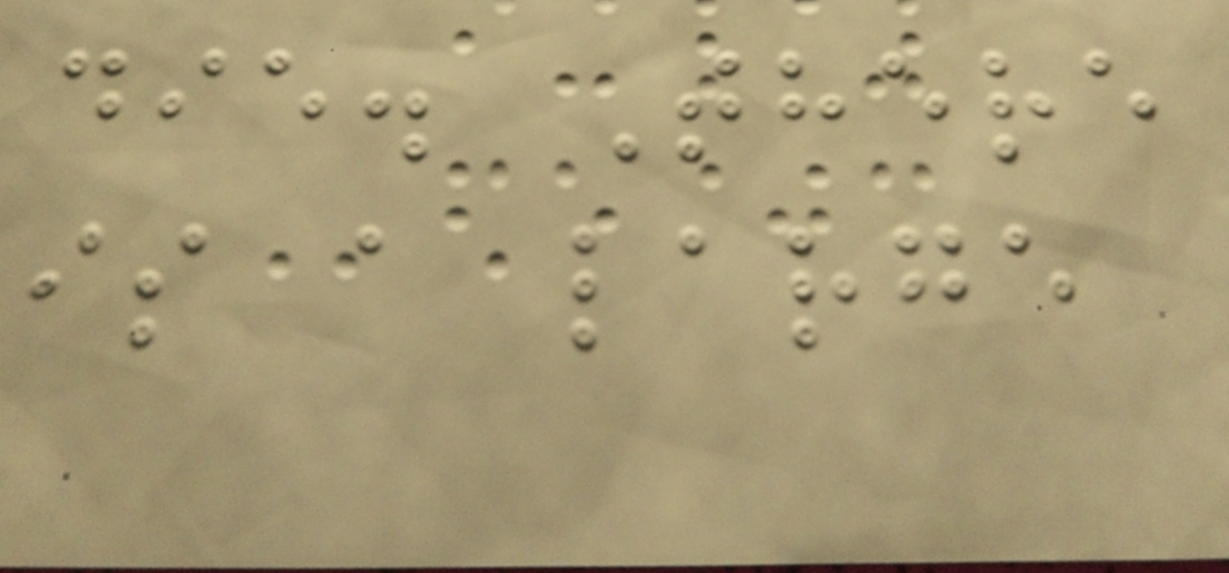die. There
is a large
